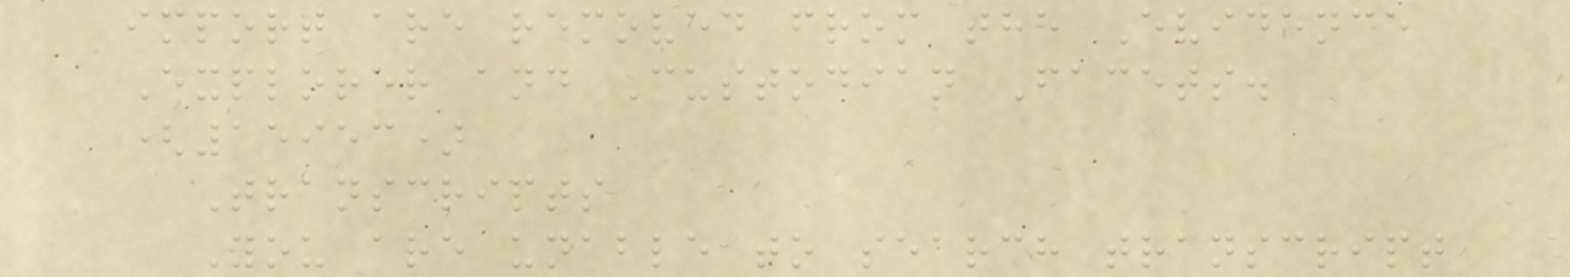import are removed from the Evidence
Explorer and Custodian Facets.
(15953)
Transcripts
You are unable to search transcript
